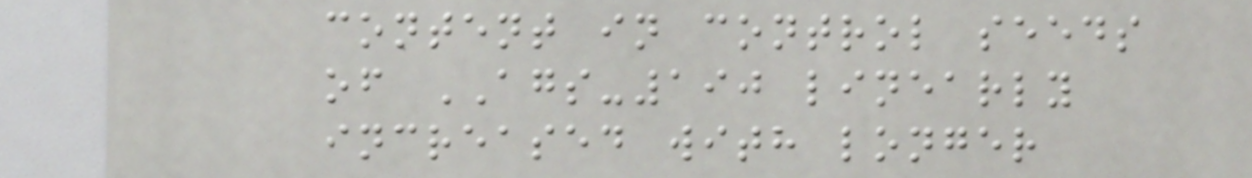content in control seeds
of AGS-190 linearly
increased with longer
